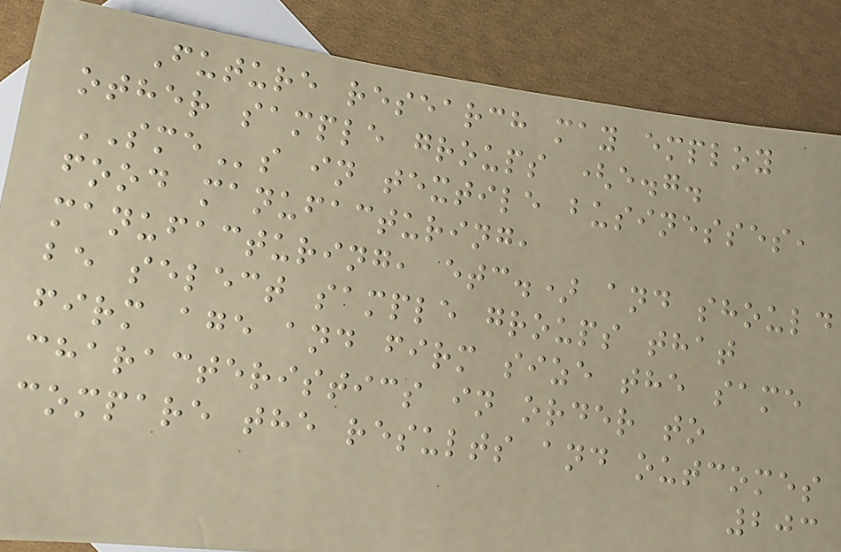Future research may employ
other sample groups (e.g.
SMEs in textile businesses,
food manufacturing,
manufacturing, etc.) and should
be select sample groups that
firm age and firm size the same
characteristics in order to
compare the results and outcomes
203
